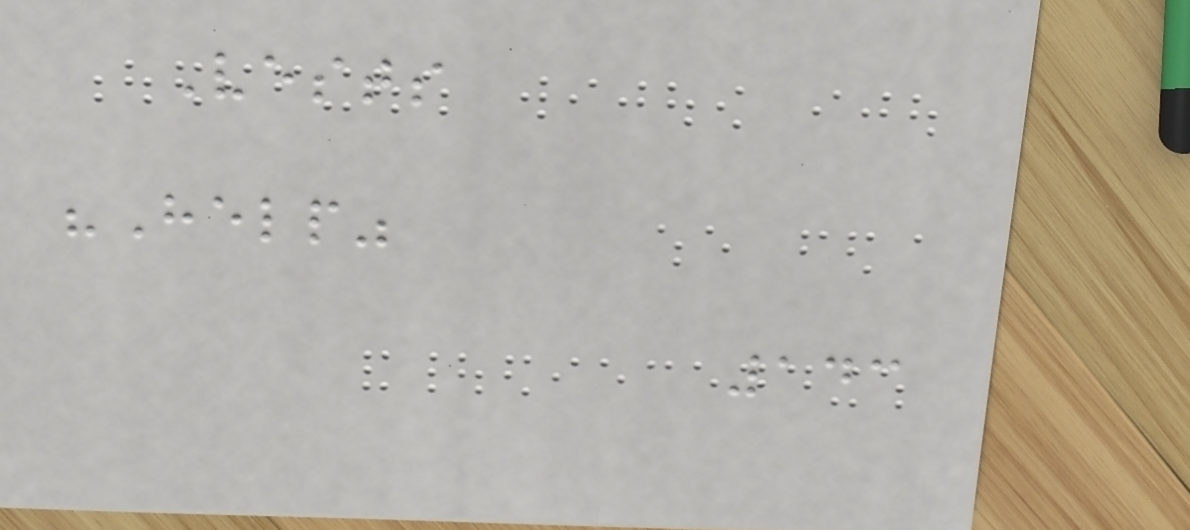Vests
"Help"
143
